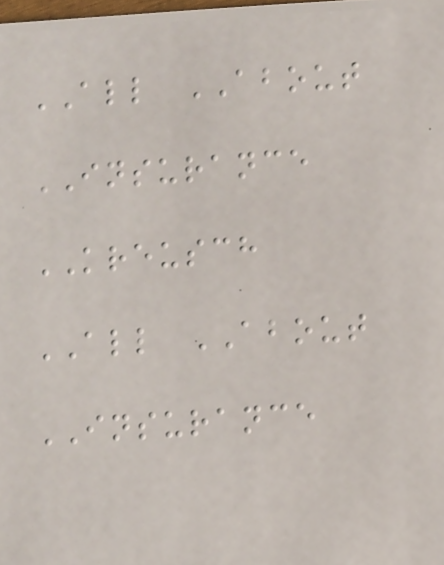ALL ABOUT
INSURANCE
KREUSCH
ALL ABOUT
INSURANCE
